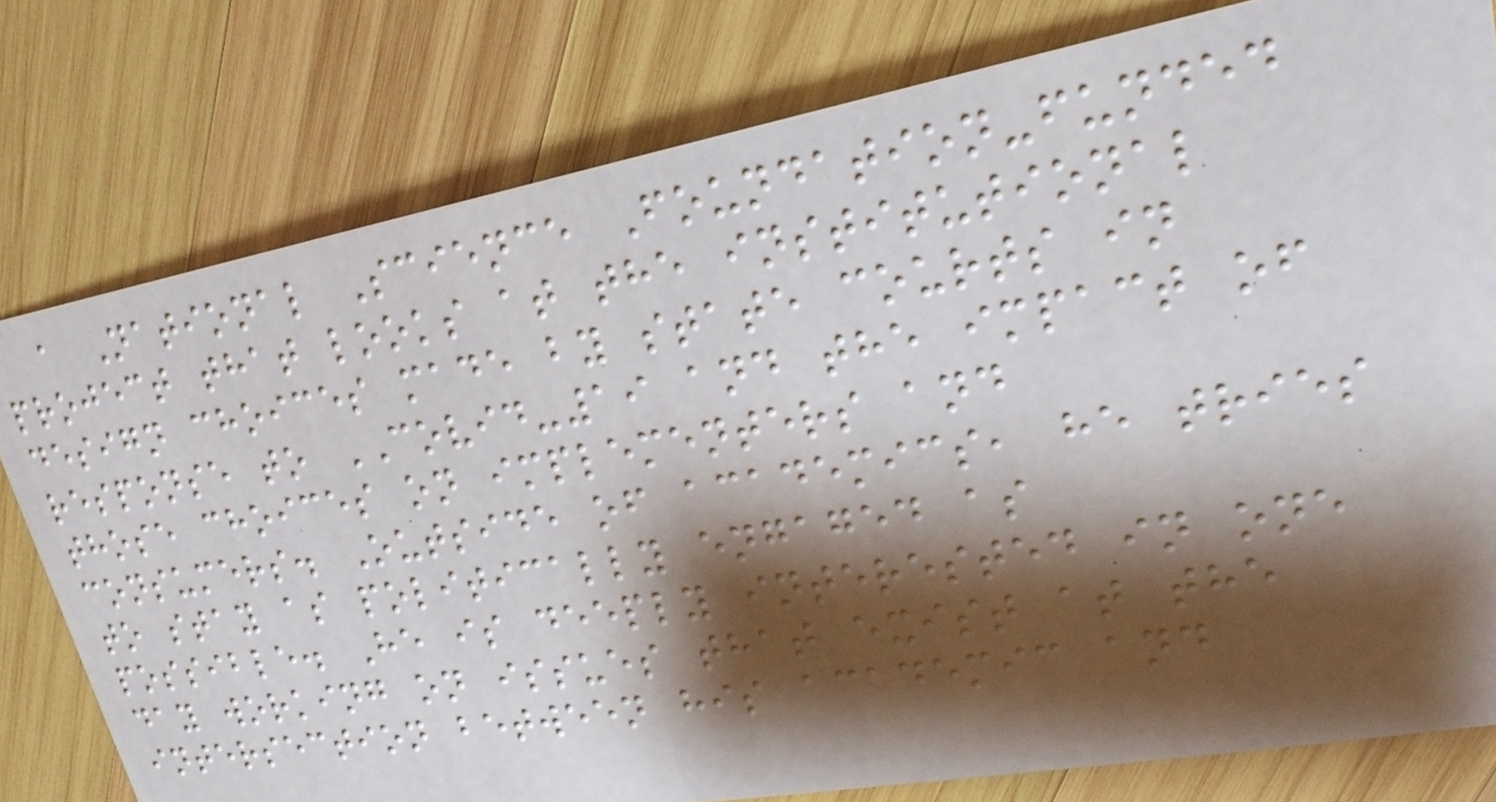a National Science Foundation-funded
project that looks at the institutional
design choices made by state courts in
response to COVID-19 and the impact of
those choices on implementers and
consumers. Outside of academics, he tries
to stay as politically engaged as
possible. He is deeply interested in one
day working on issues that exist at the
intersection between his academic and
